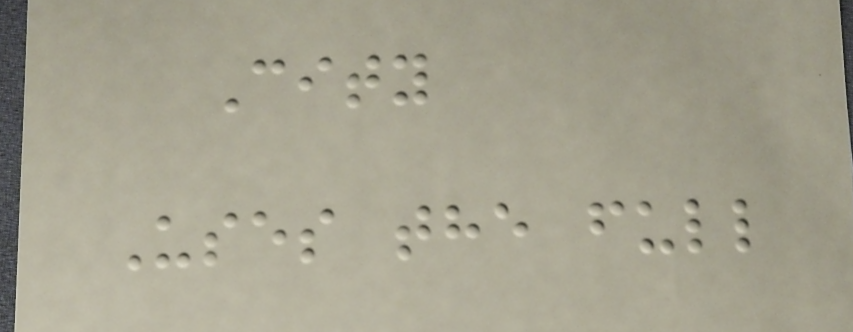City
Uses the full
